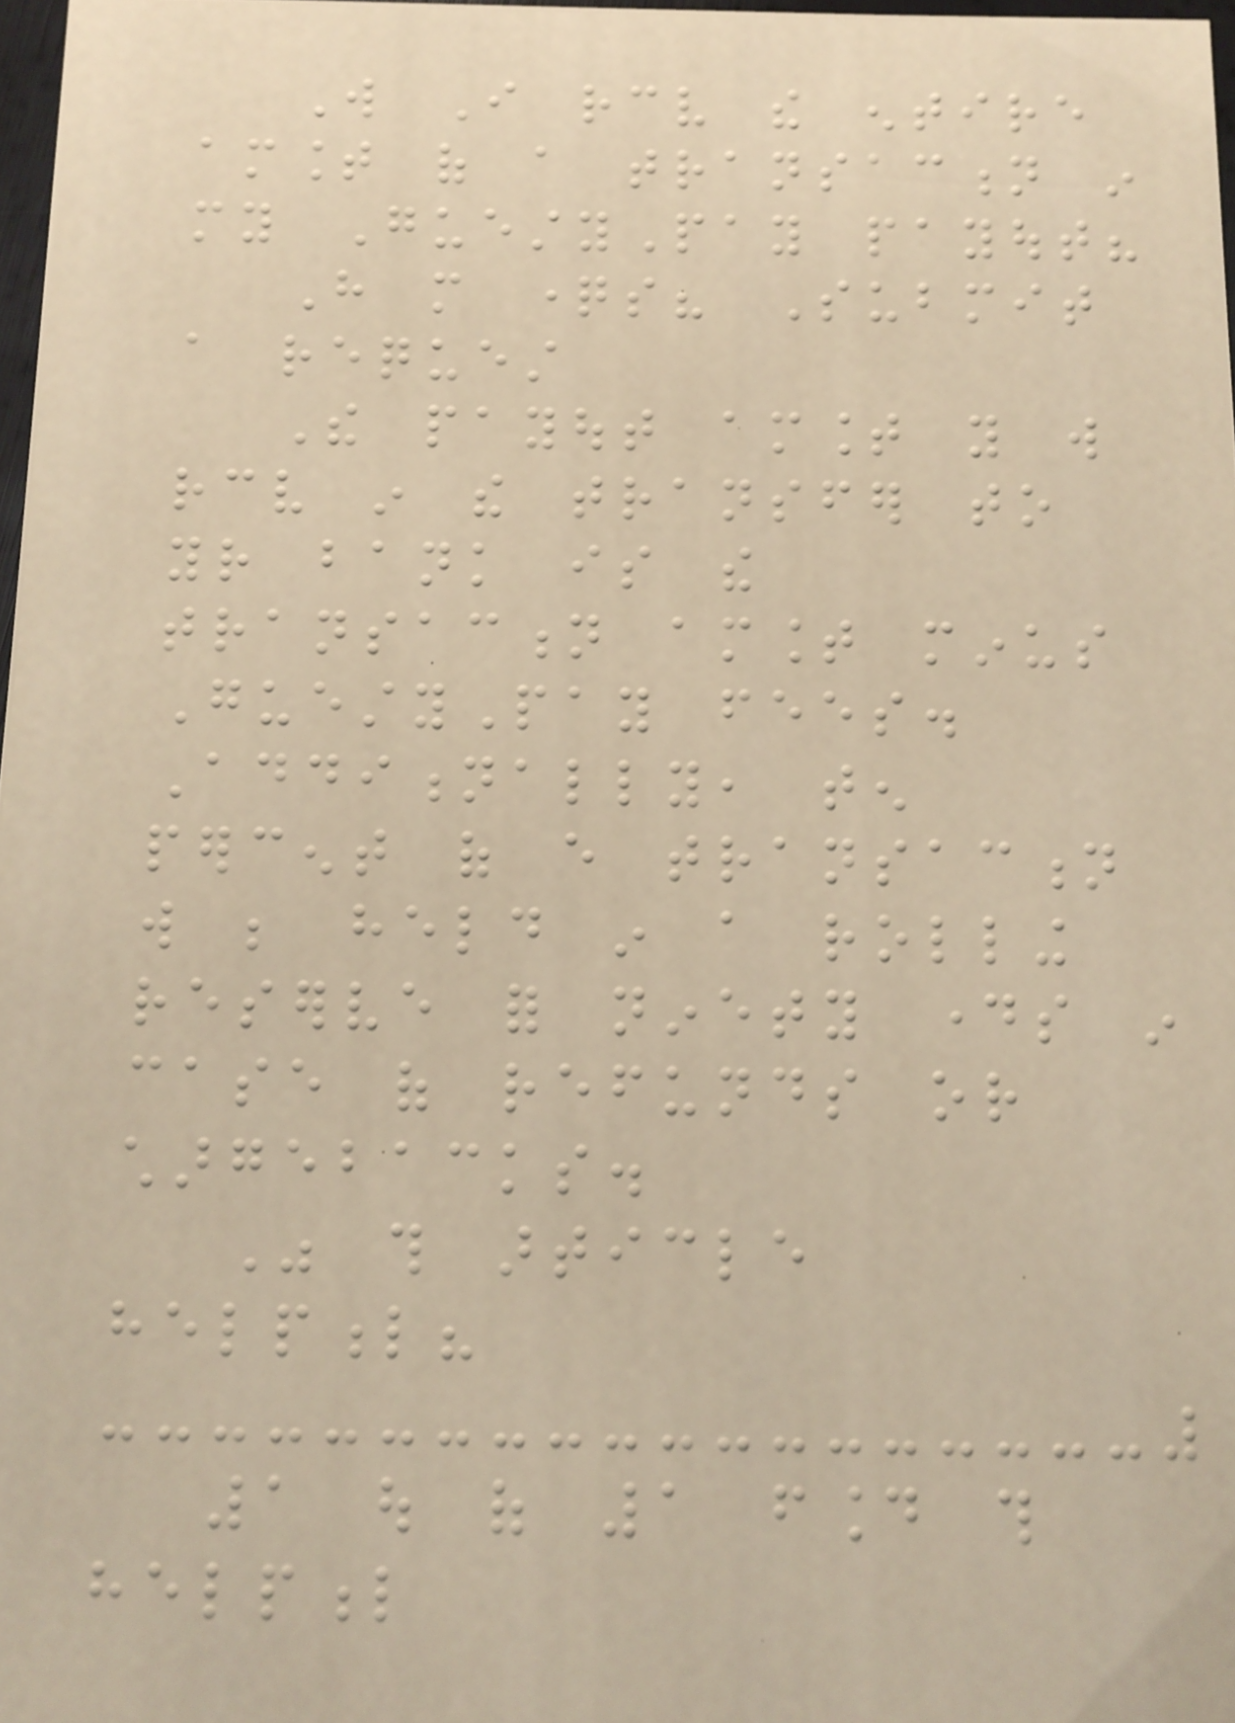Will I receive the entire
amount of a transaction in
my GuestyPay payout?
Have more questions? Submit
a request
The payout amount you will
receive in the transfer to
your bank is the
transaction amount minus
GuestyPay fees.
Additionally, ten
percent of every transaction
will be held in a rolling
reserve for ninety days in
case of refunds or
chargebacks.
Was this article
helpful?
1 out of 1 found this
helpful
